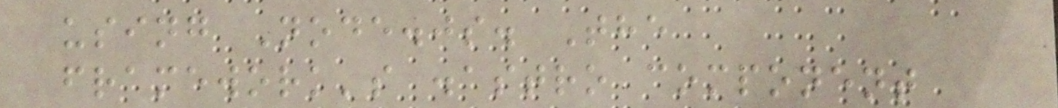using Node.js. The
framework's .astro component
